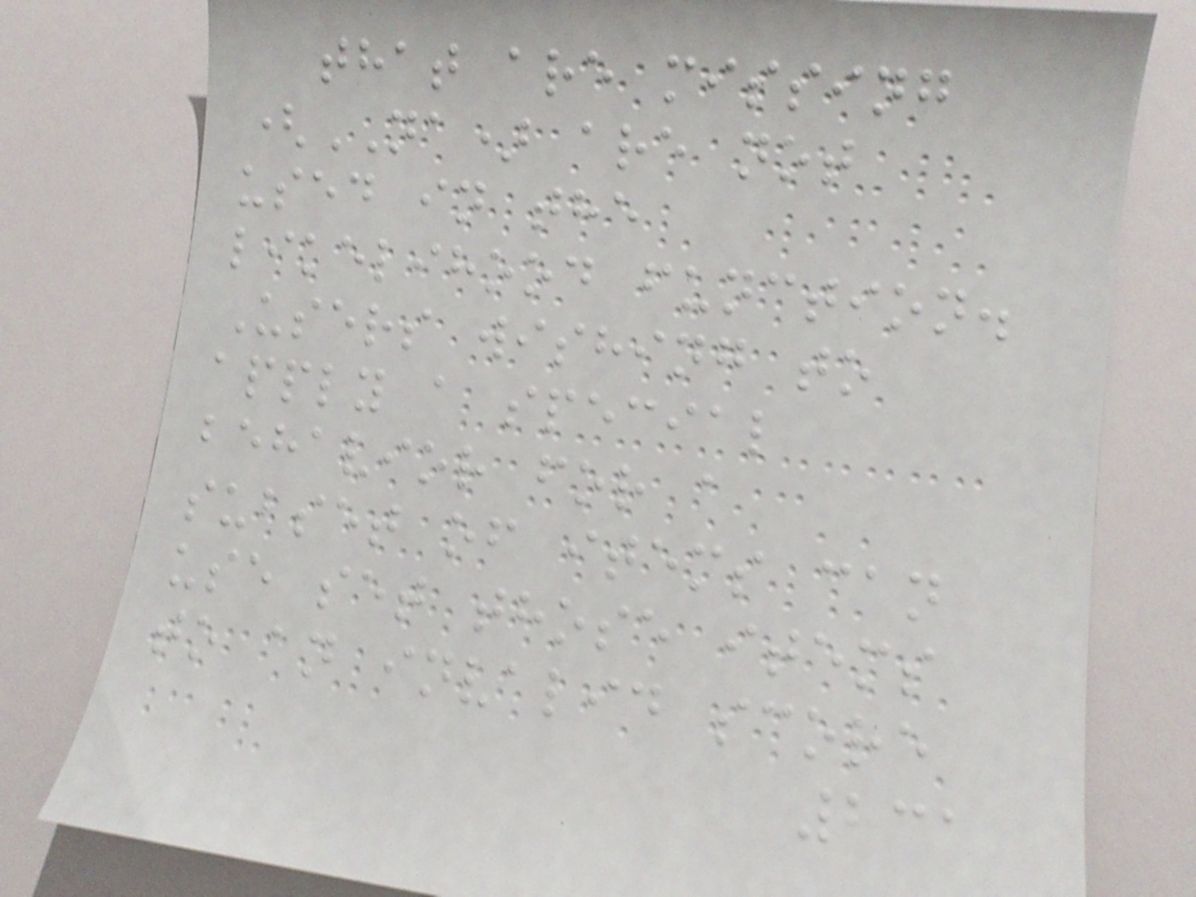that are missing
(NA) are not
used in the
likelihood function.
Users wishing to
apply a special
behavior for a
subset of items can
use set those items
to an invalid score
231
